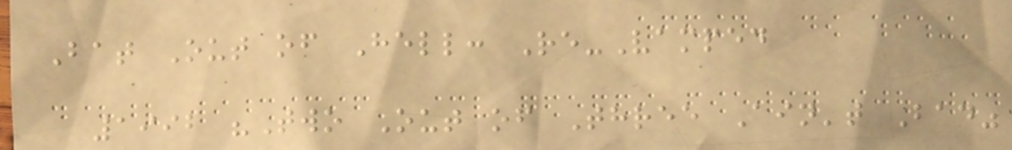Bat Out of Hell: Re-Vamped
1992 "Two Out of Three Ain't Bad"
